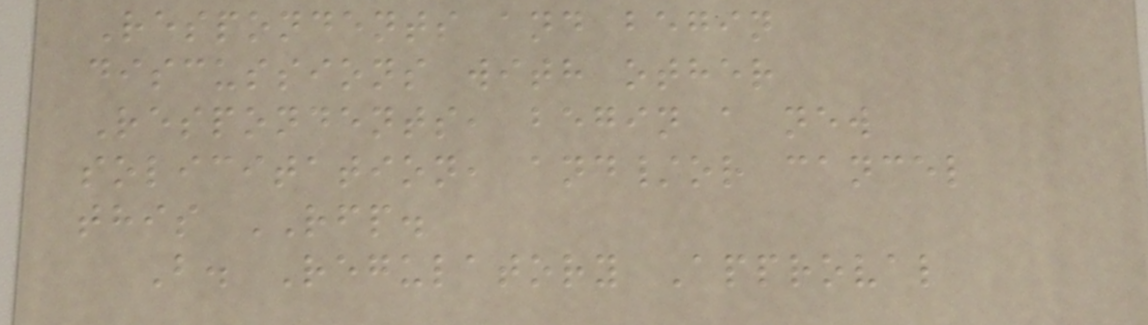Respondents and begin
discussions with other
Respondents, begin a new
solicitation, and/or cancel
this RFP.
B. Regulatory Approval
